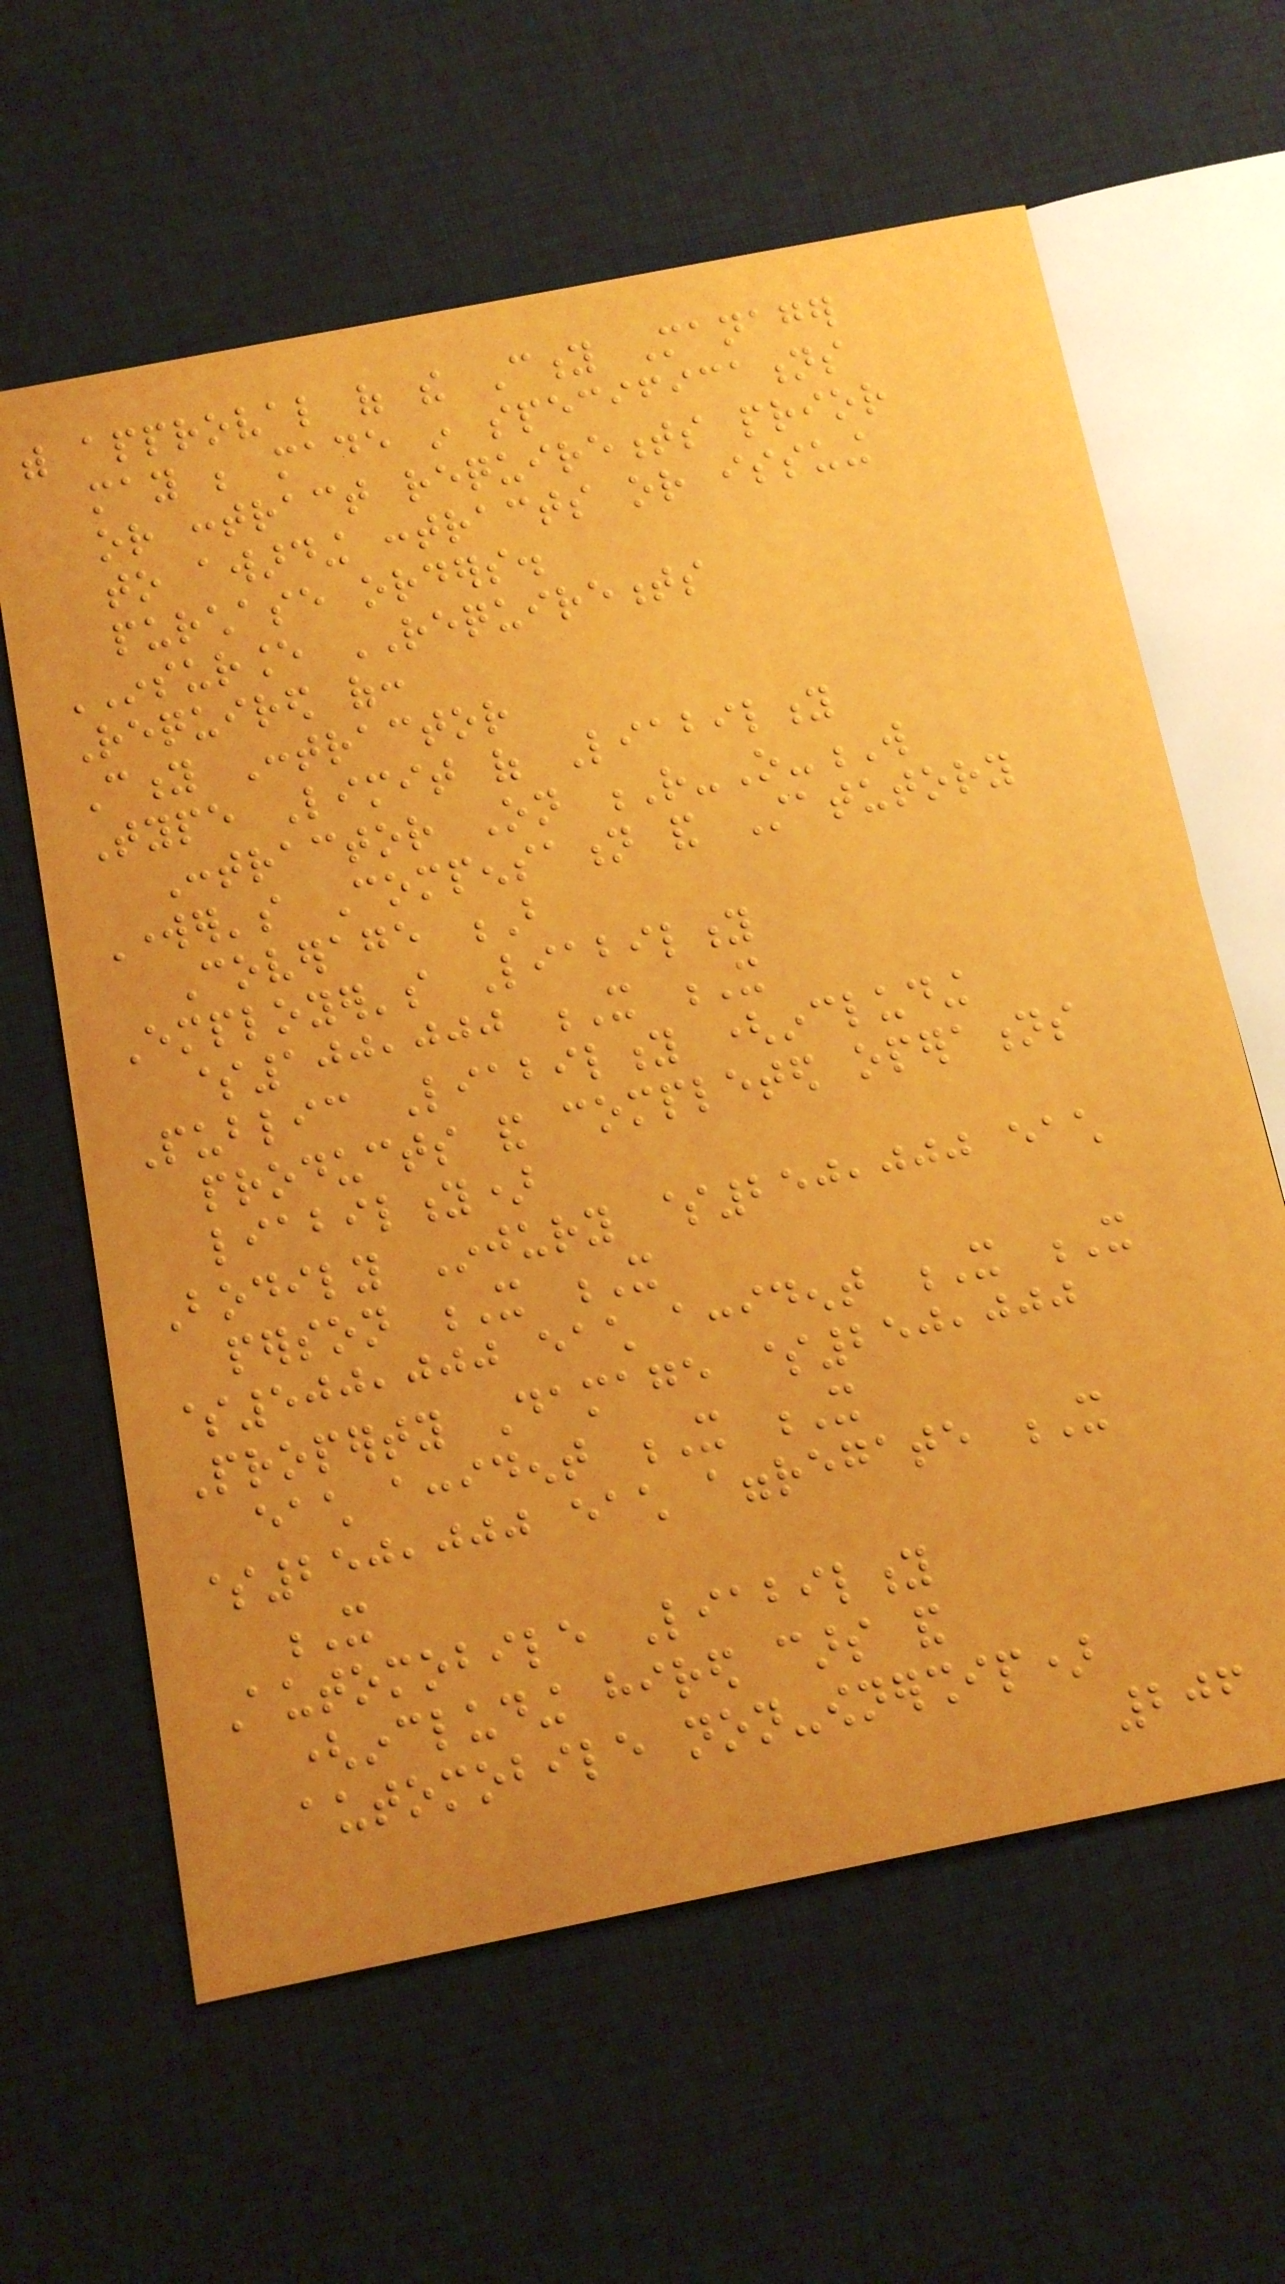with approval of the City Manager
may be made in specifications
or contract requirements prior
to awarding contracts or issuing
purchase orders.
INSURANCE REQUIREMENTS
Required of:
City Contractor
Type Limit of Liability
Contractor On R-O-W
Worker's Compensation and Statutory
Coverage B
Employer's Liability
$100,000 X X
Public Liability (including
products and completed operations
liability)
Bodily Injury $250,000 each
person X X
$500,000 each accident X X
Property Damage $250,000
each accident X X
$250,000 each aggregate X
X
Automobile Liability
(including hired cars and
automobile non-ownership)
206
